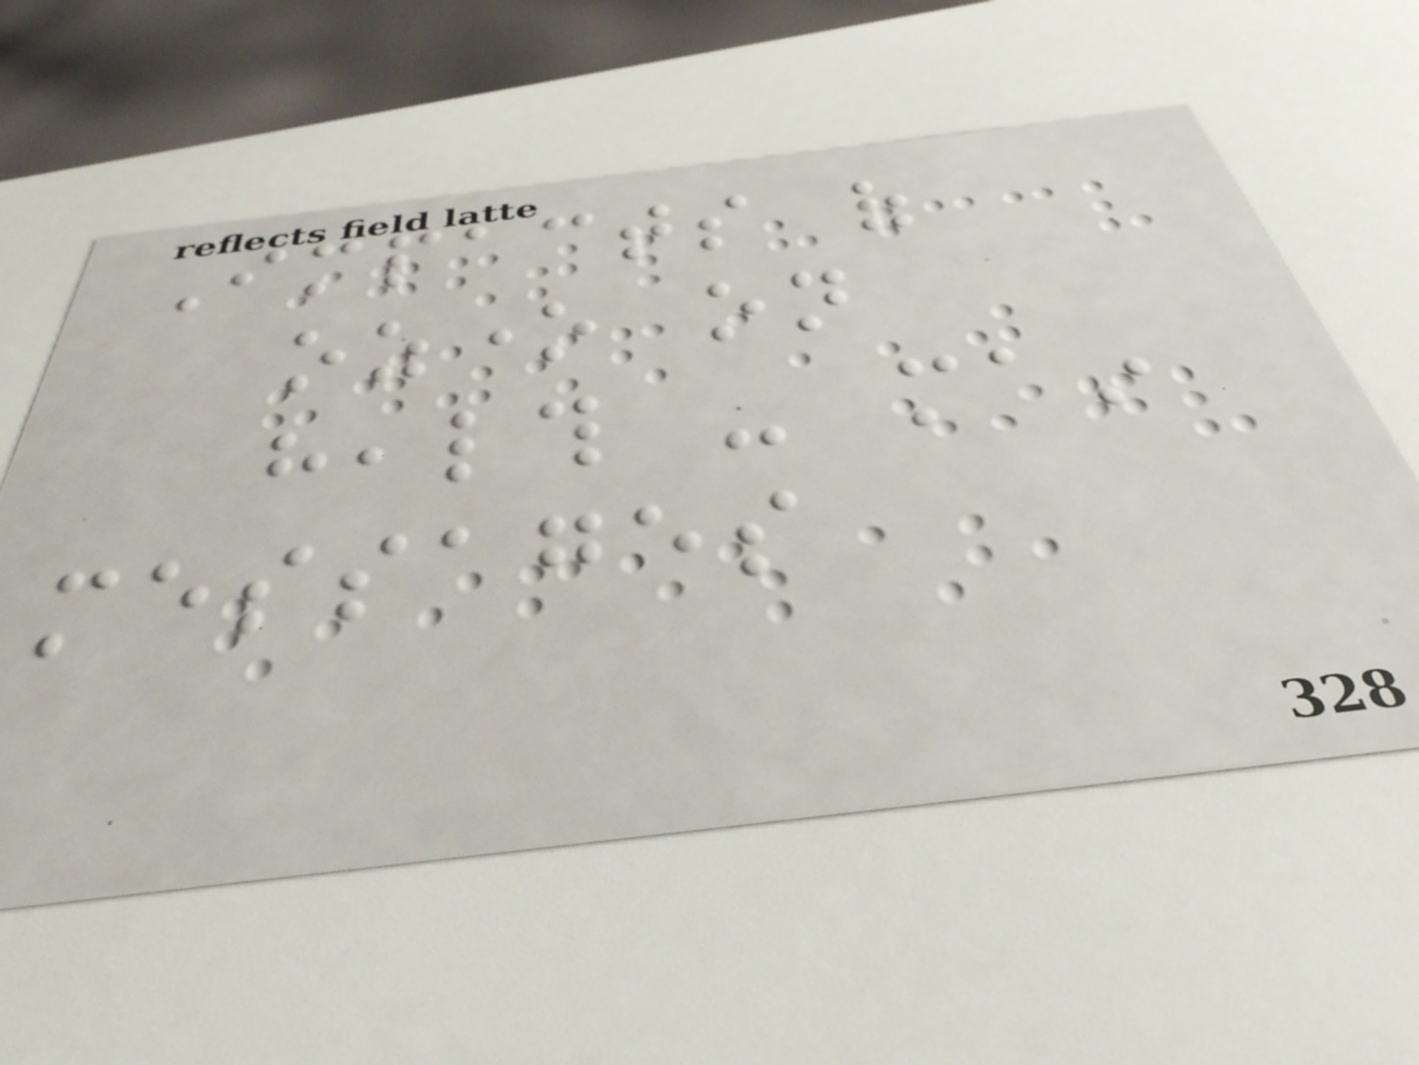Impacts of
ozone on
health - main
messages
